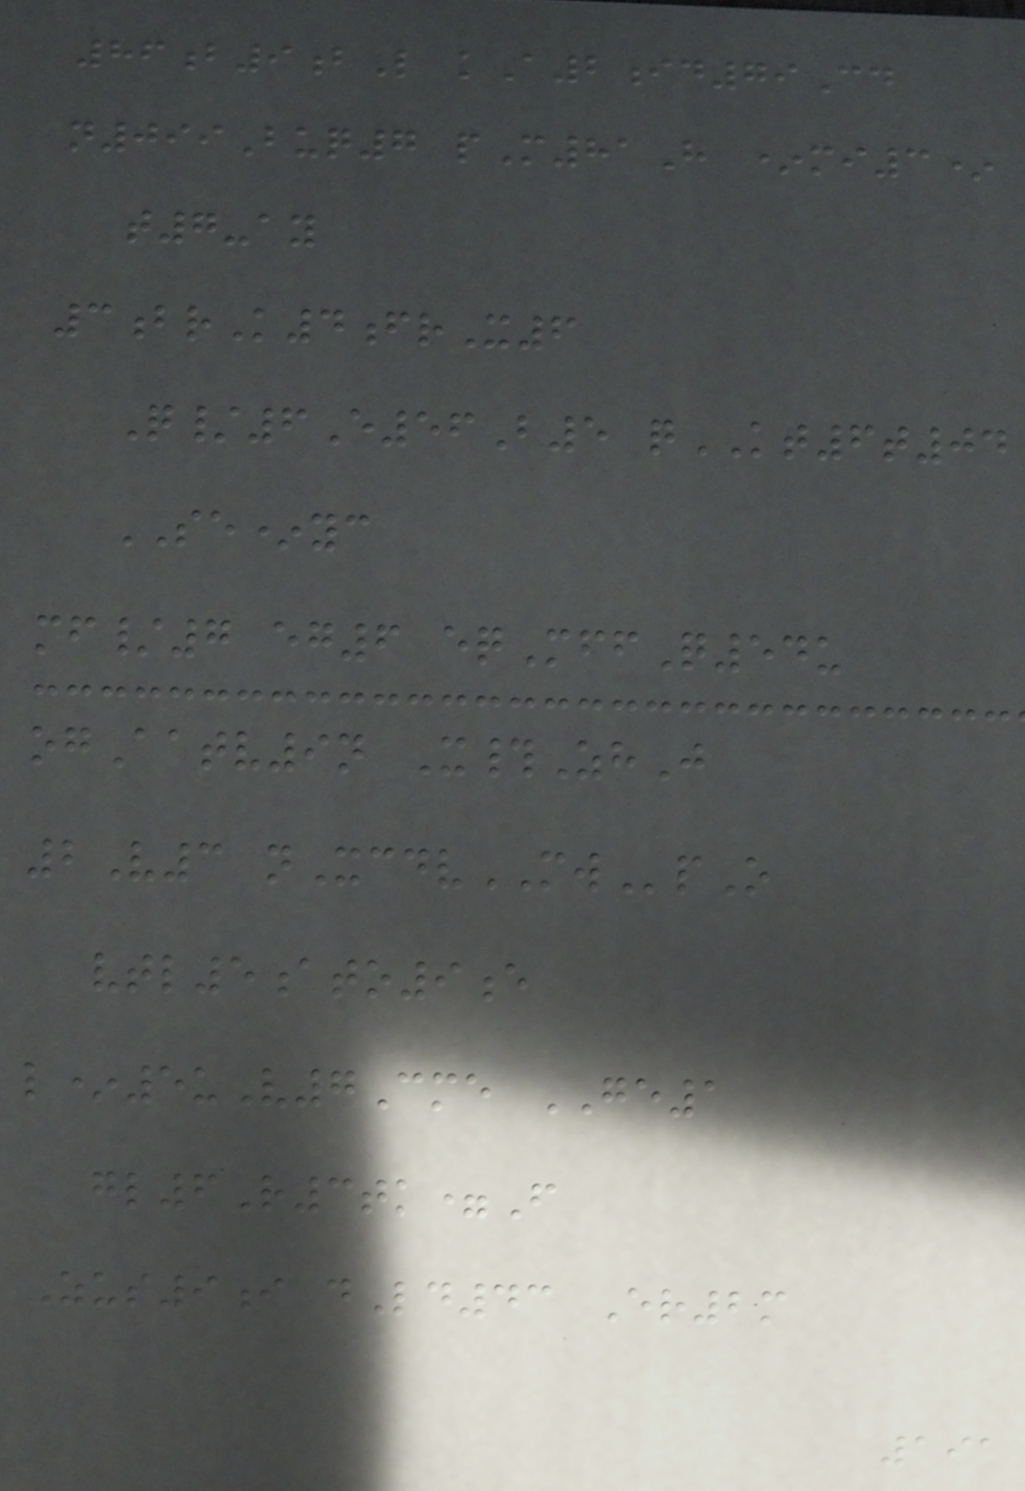86b9bL kA2id79Cd
n099Buq7 pM81H *mi3*
t7-ay
3brK4frX6
Q/6E56B5 qKT6t04
SE*yc
mf/7 eg6 eqMffQ54u
ogAatv9n X#ZhJ
2V3 nXcdvMWpO
vtl5ato9e
l*5uV7Cme GE1
gl6R3tk=F
Zus9i dLd43 Er2m
191
